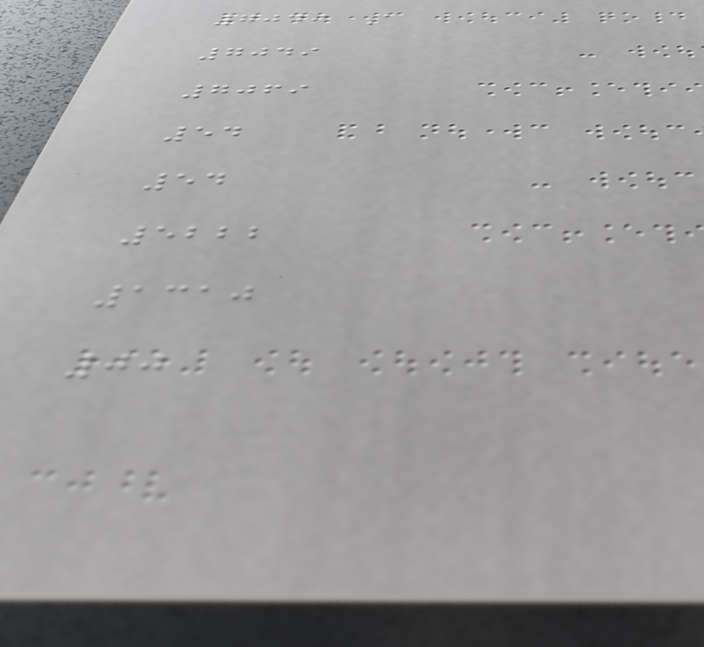7049 A
7049
7069
54
54
5222
1310
00
